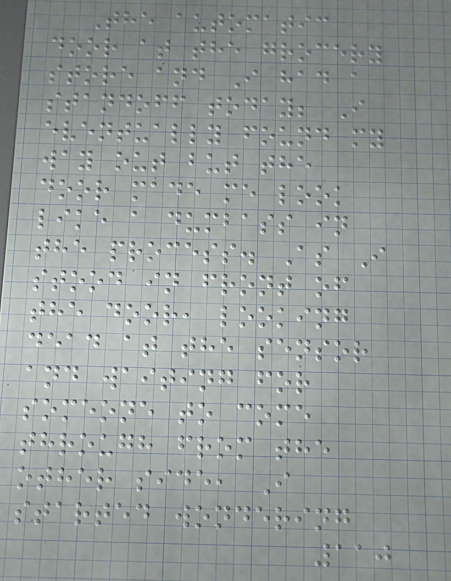The automatic
door at the grocery
store and I had a
standoff today; I
eventually found my
way out but the
door made me look
like a dumbass in
the process. As I
stood in front of
the door, looking
dead at the sensor
and waiting for
someone to come
through from the
other side, I
started wondering
110
